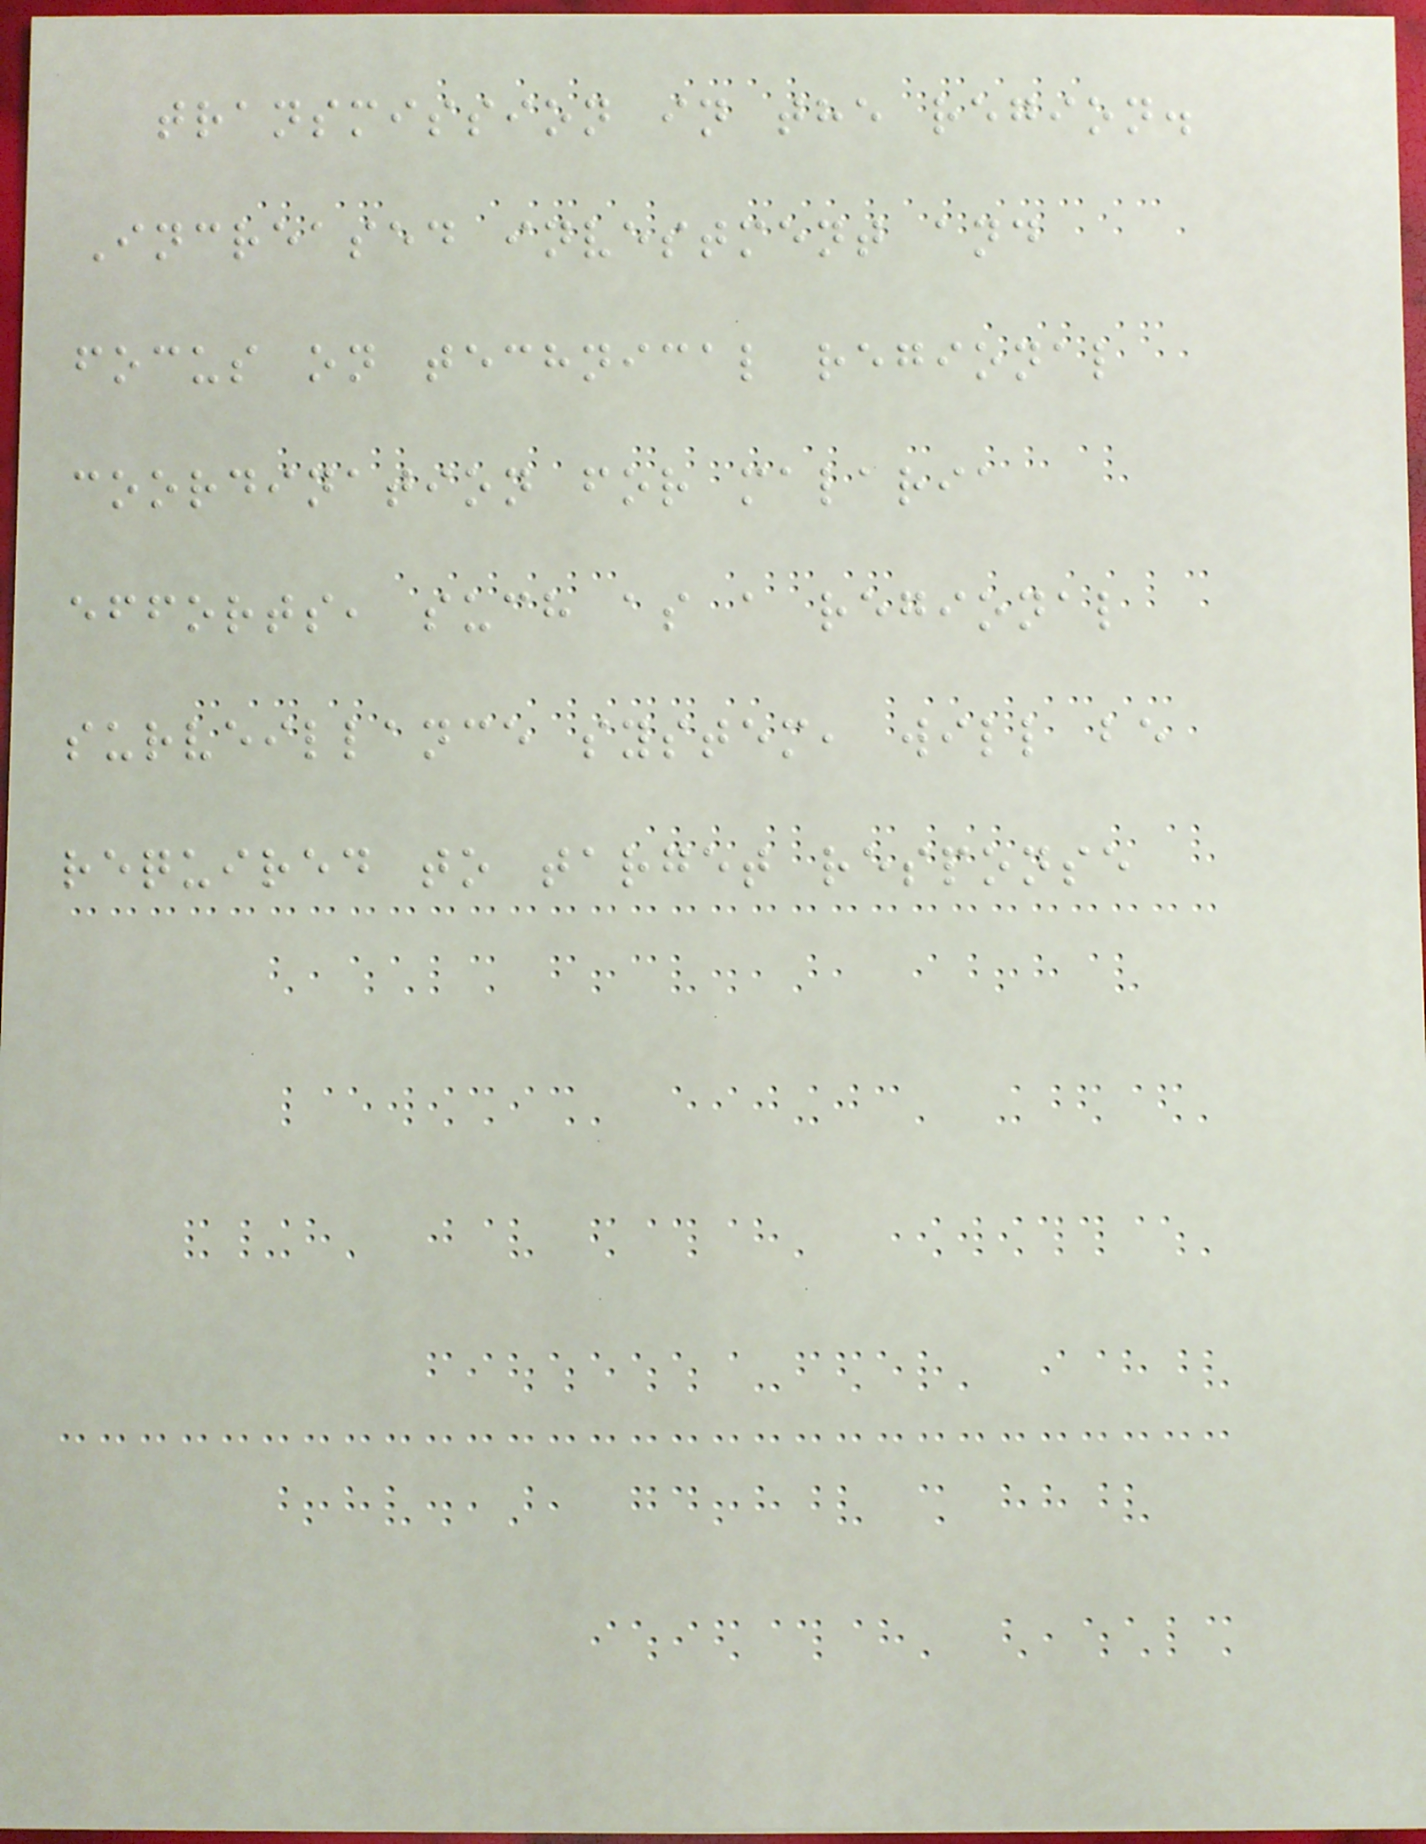transmission in the region.
Increased investment and
focus on technical regional
coordination for malaria
efforts, such as a regional
surveillance system, will be
required to target response
